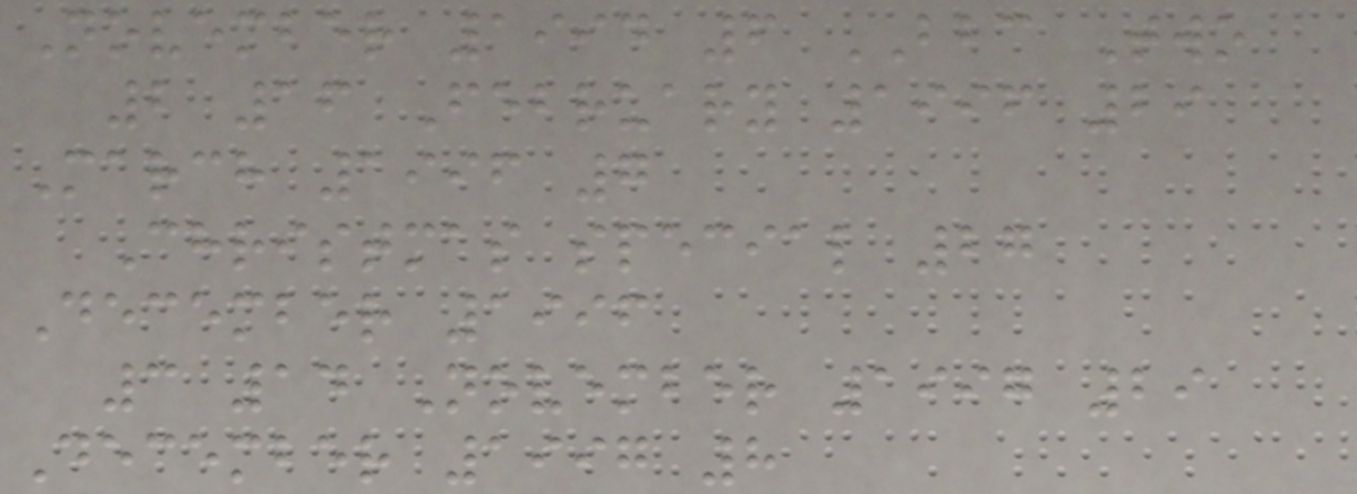November 1994 6 BBC Two
2 16 February 1996 29
March 1996 7
Christmas special 27
December 1996
3 14 November 1997 29
December 1997 8
